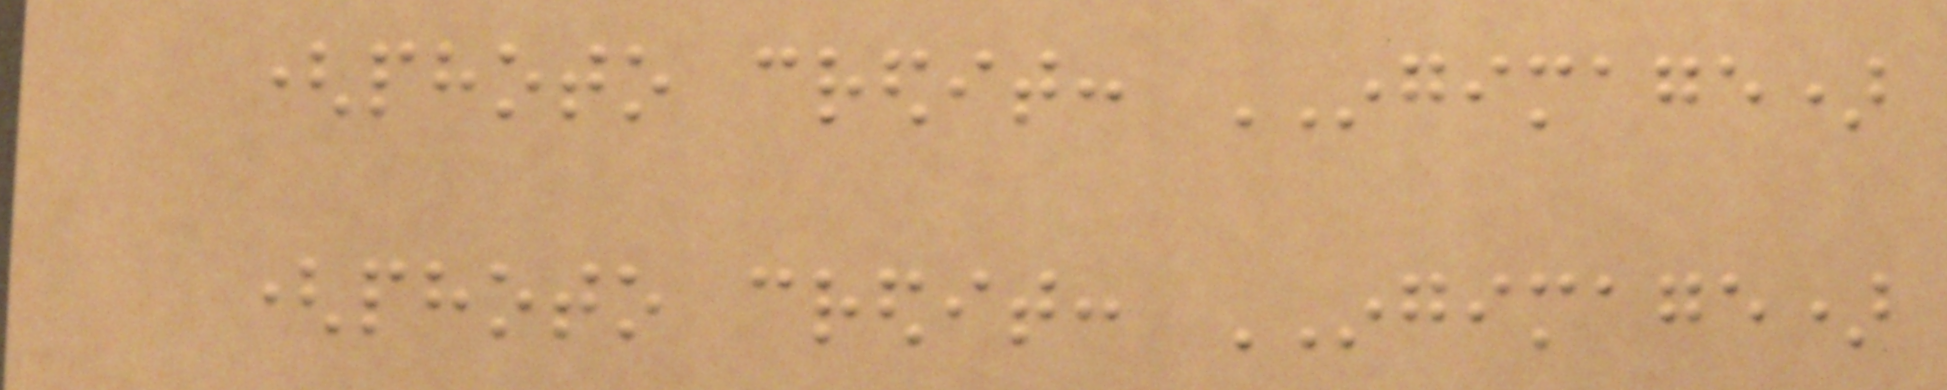(photo credit: INGIMAGE)
(photo credit: INGIMAGE)
